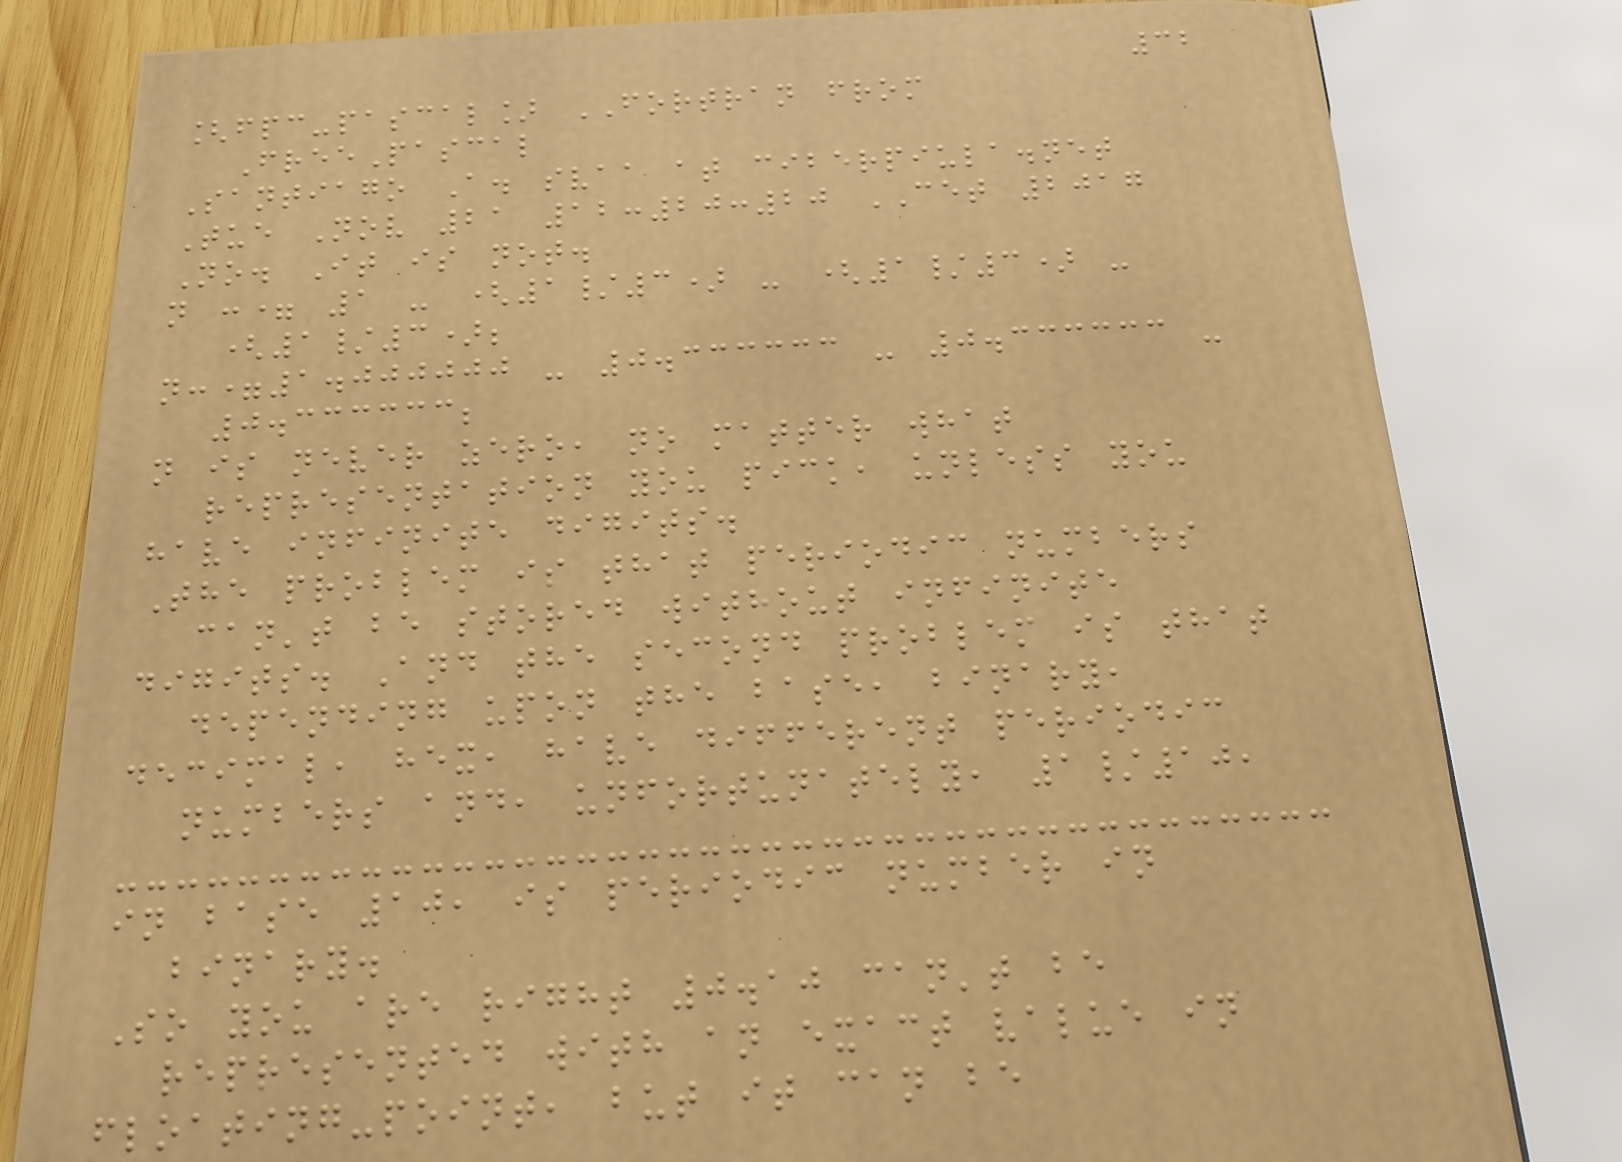32
[fpc-pascal] FORTRAN from
FreePascal
Santiago A. svaa at ciberpiula.net
Tue Nov 21 12:20:20 CET 2017
No. It is not.
n := 1 - (1/3) - (1/3) -
(1/3);
n:=1.000000 - 0.333333 - 0.333333 -
0.333333;
n is never zero, no matter what
representation you pick, unless you
have infinite digits.
The problem is that periodic numbers
can't be stored without infinite
digits. And the second problem is that
depending upon the base, binary,
decimal, hex, have different periodic
numbers and, unfortunately, 1/10,
in base 10, is periodic number in
binary.
So you are right 0.10 can't be
represented with an exact value in
floating-point, but it can be
